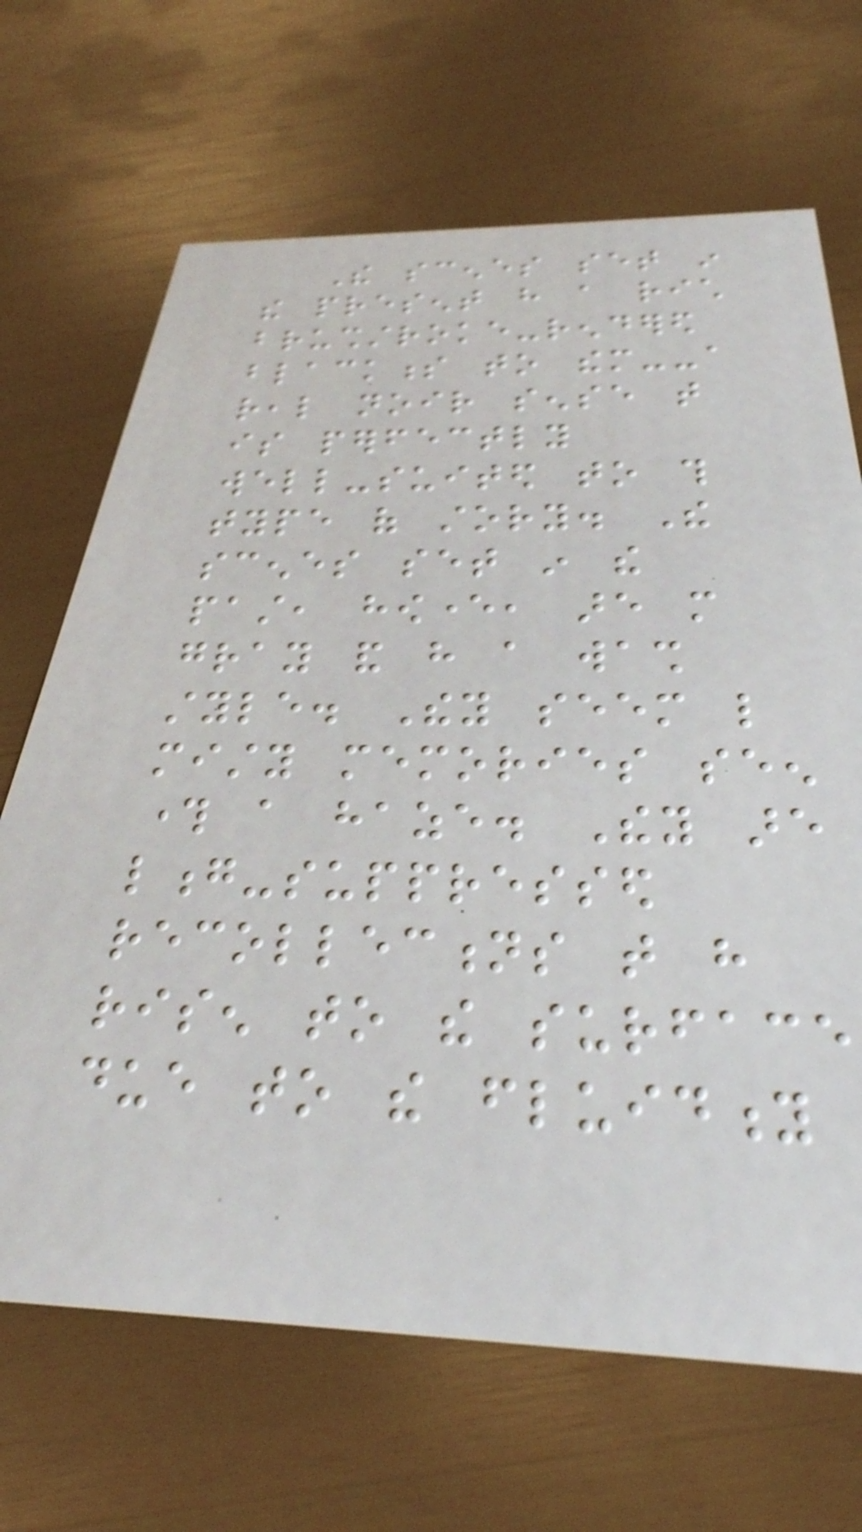The scenes set in
the present have a rich
brushstroke-rendered
blackness to them--a
real noir sense that
is perfectly
well-suited to this
type of story. The
scenes set in the
past, however, are more
gray and have a wash
style. They seem like
misty memories seen
through a haze. They are
long-suppressed
recollections that have
risen to the surface
due to the fluidity
